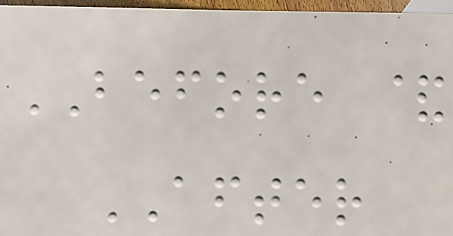BEFORE &
AFTER
